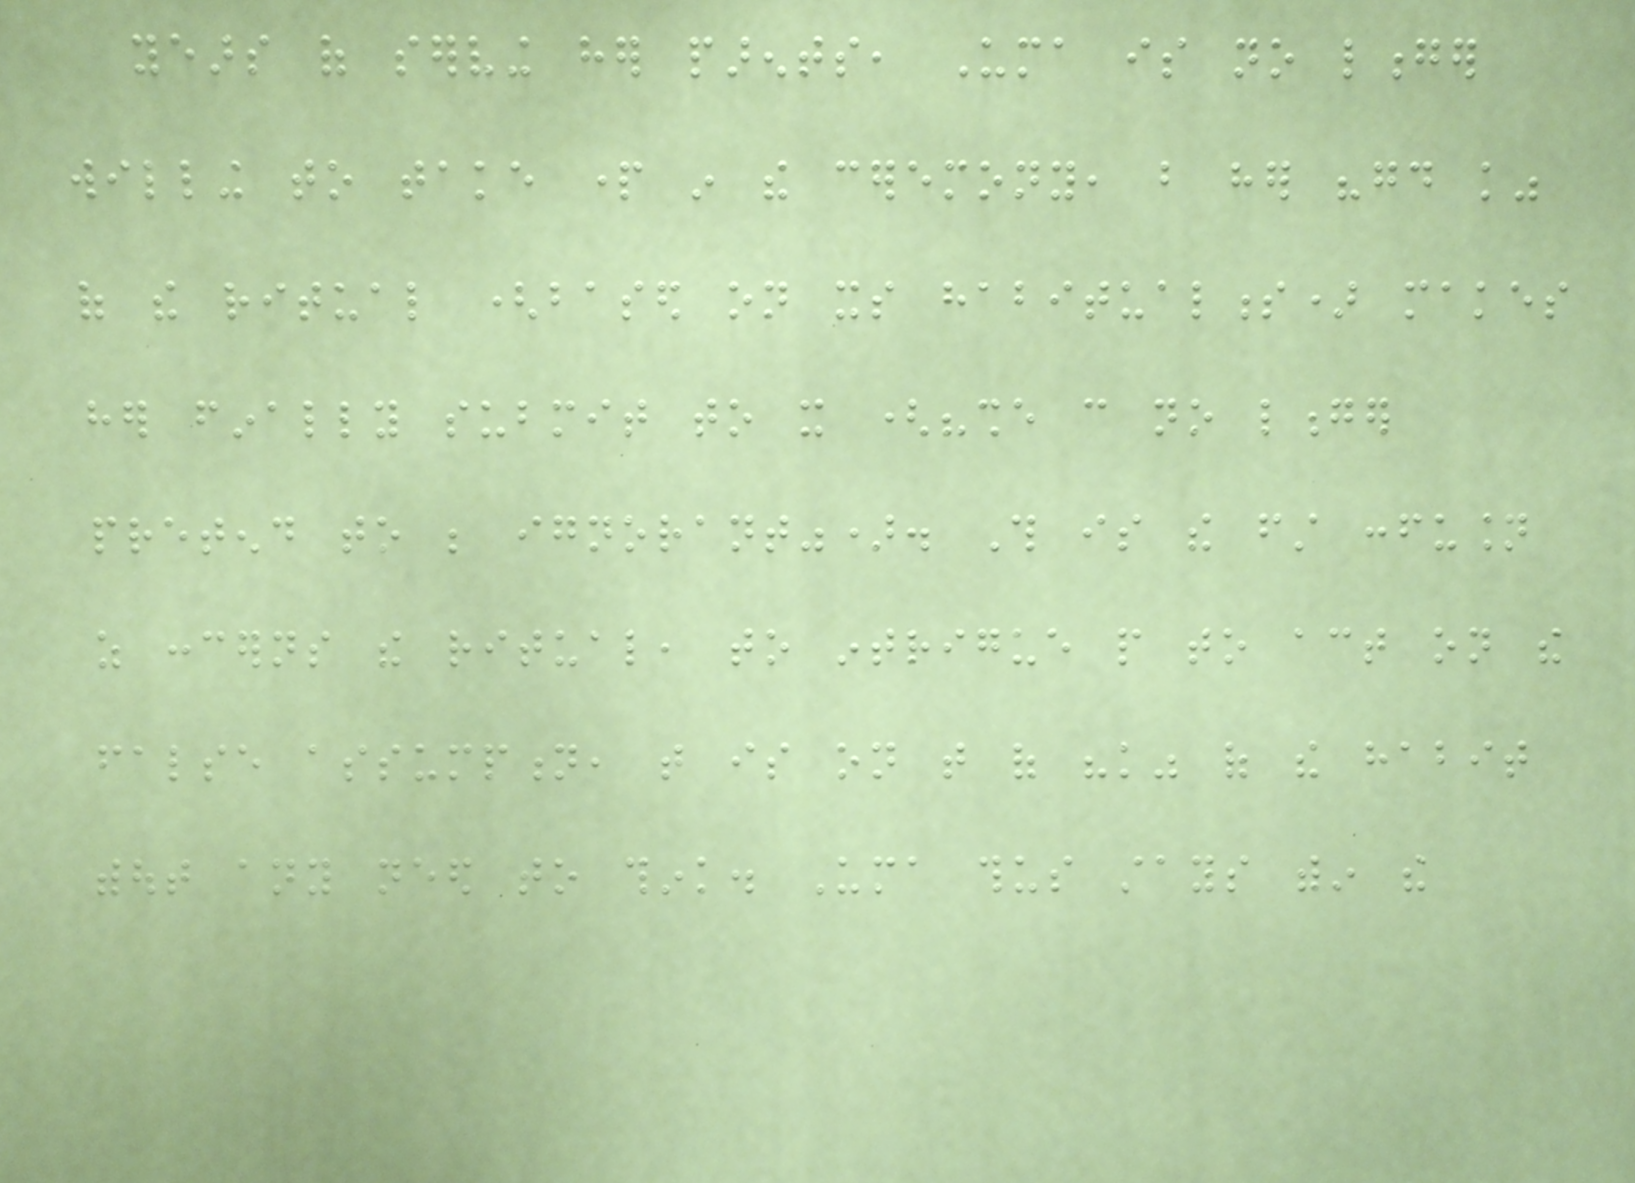years of serving her parents, Uma is no longer
willing to take part in the ceremony, but her "good knowledge"
of the ritual (based on its habitualness) makes
her finally submit to it ("she can no longer
pretend to be ignorant"). This is the first confusion
as concerns the ritual, to intrigue people to act on the
false assumption, that is on that of "knowledge" of the habit
without any need to think. Uma thus stays within the
